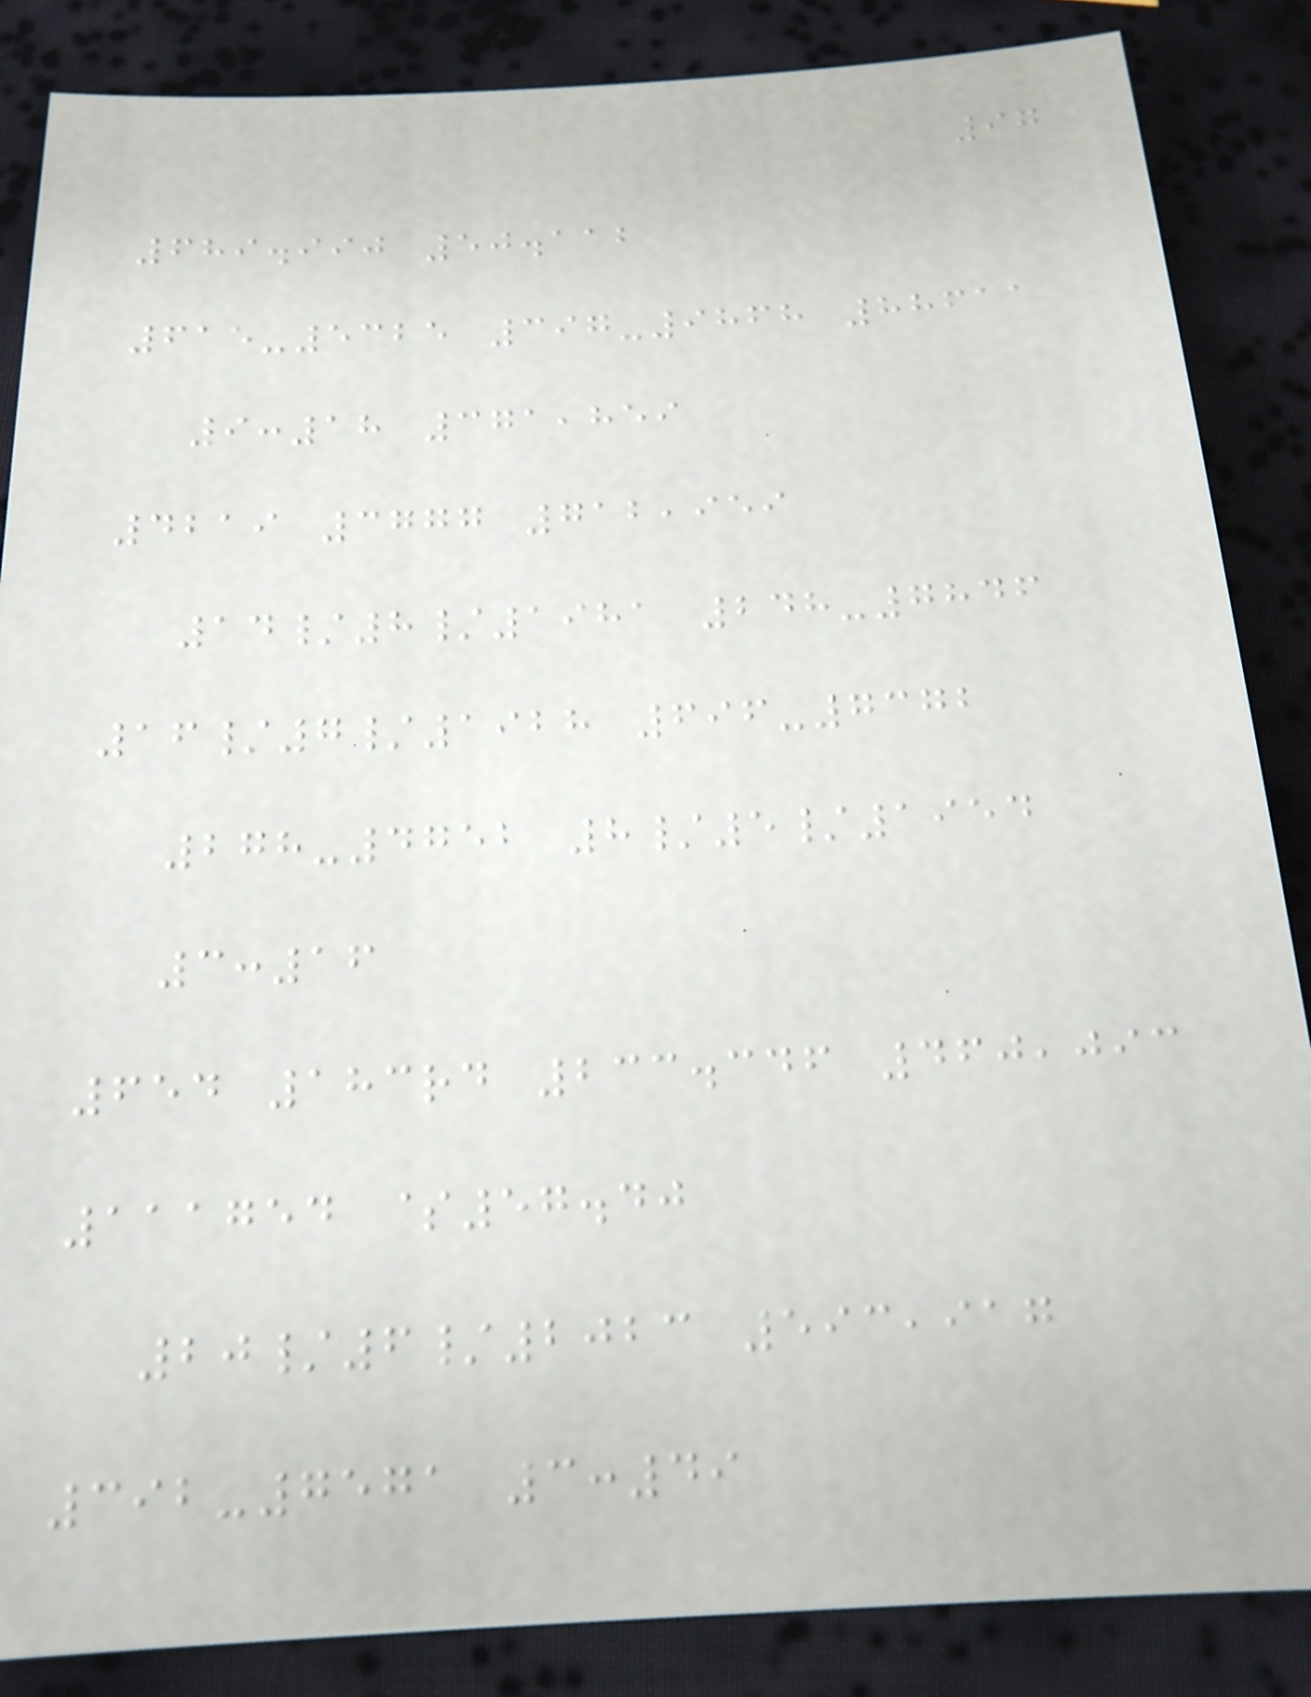97
689.990 50.112
615-5325 397-9868 88611
9:18 371,859
4219 3777 712,959
14/8/1981 248-7846
16/7/1928 696-7372
278-4752 8/5/1954
3:16
654 183rd 233.346 460,093
111754 $57.40
20/6/2023 593,917
392-7571 3:49
